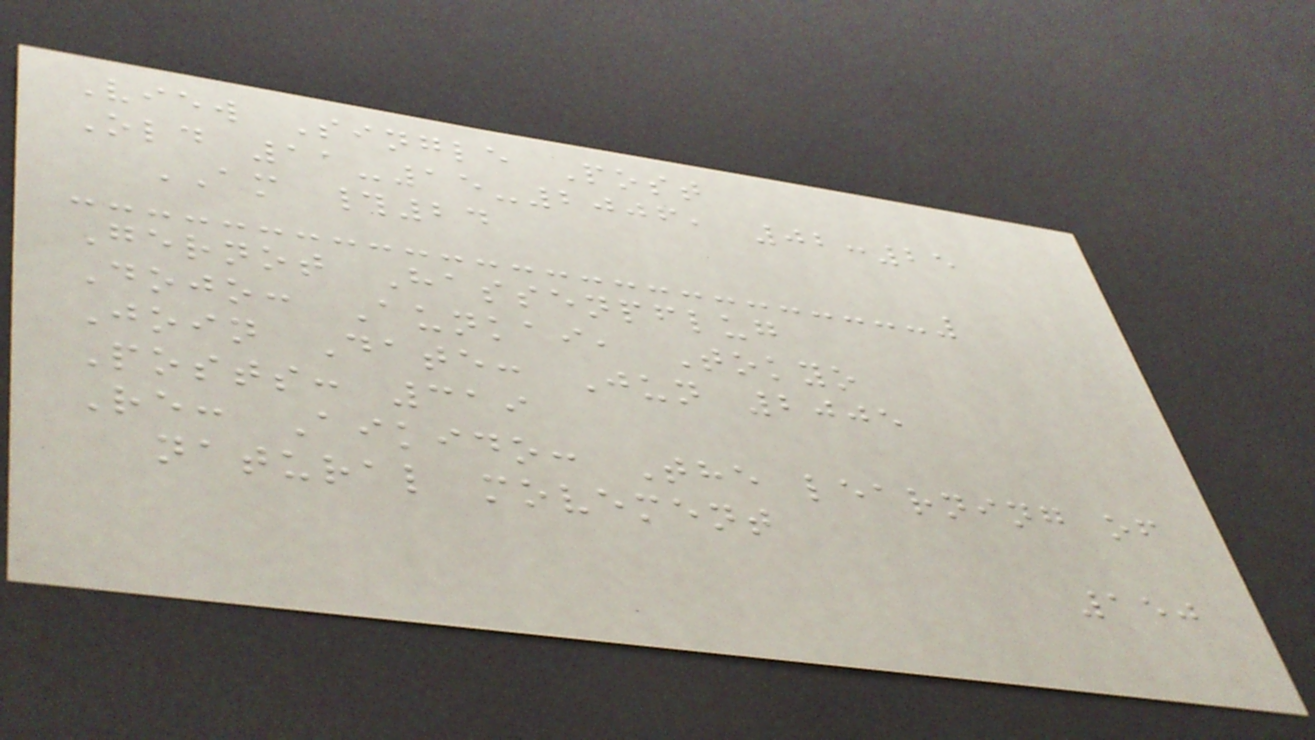View Single Post
Old 11-15-2006, 02:25
AM #24
Gernot Hassenpflug
Dojo: Aunkai, Tokyo
Join Date: Jun 2005
Posts: 319
Re: Aikido: The learning of
natural movement
150
